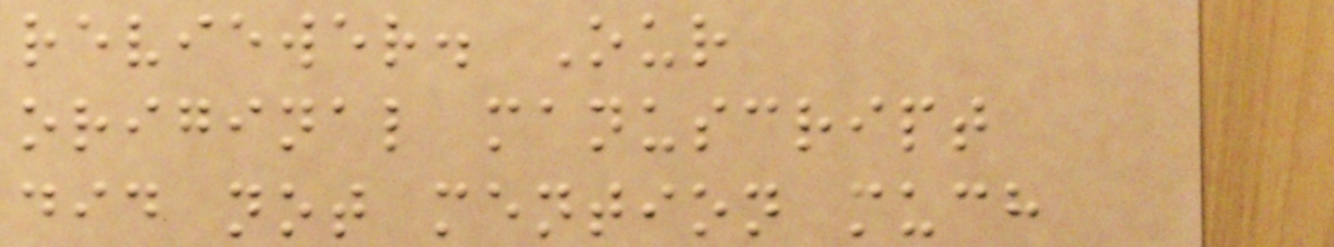reviewer. Our
original manuscript
did not mention much
